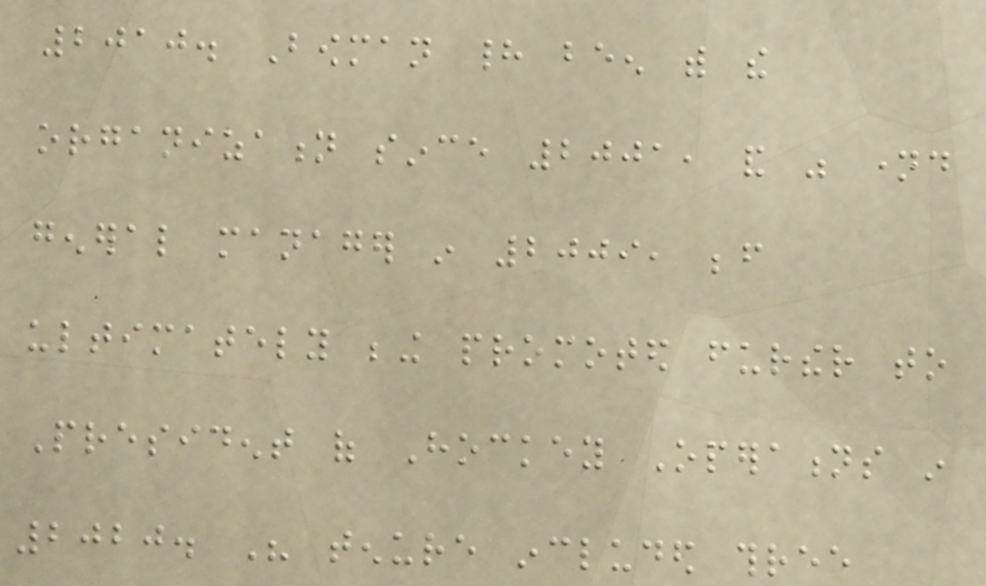2010. Bowman had been with the
organization since 2001, and was named
general manager in 2009, before
ultimately being promoted further to
President of Hockey Operations in
2020. His tenure included three
